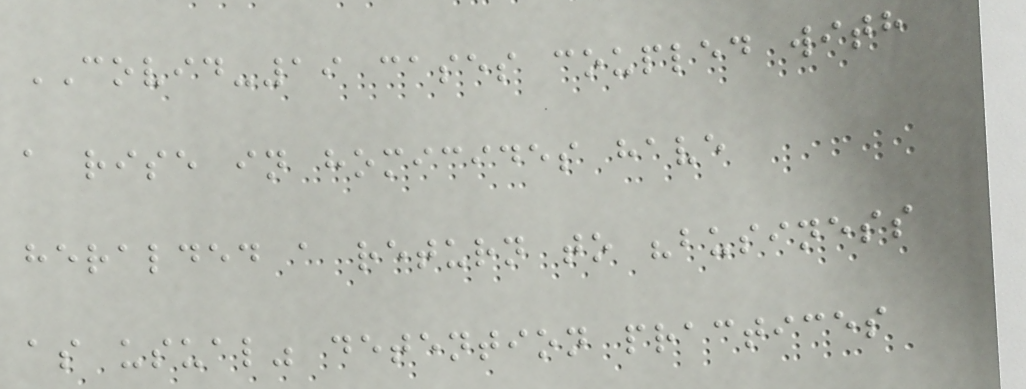COVID-19 cases coupled with
a rise in homicides have
heralded a return to "business
as usual" detention practices
